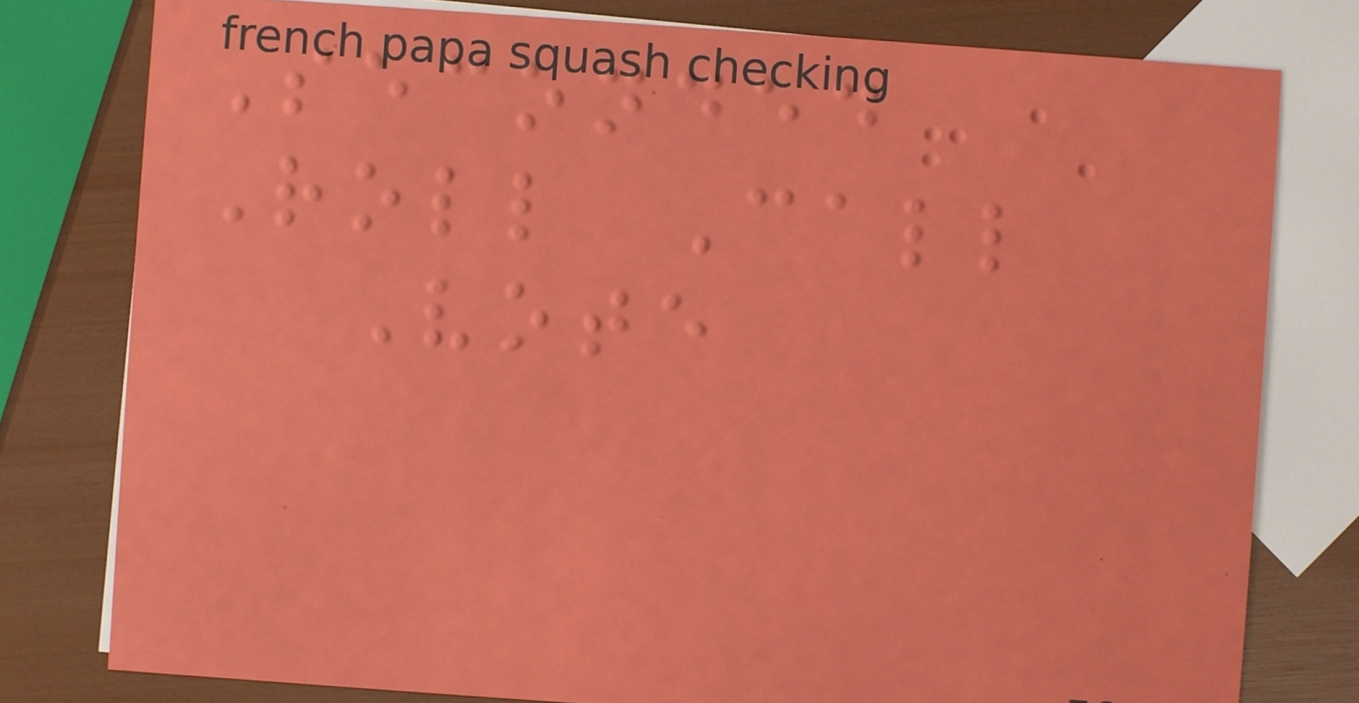Seconded
Roll Call
Vote
